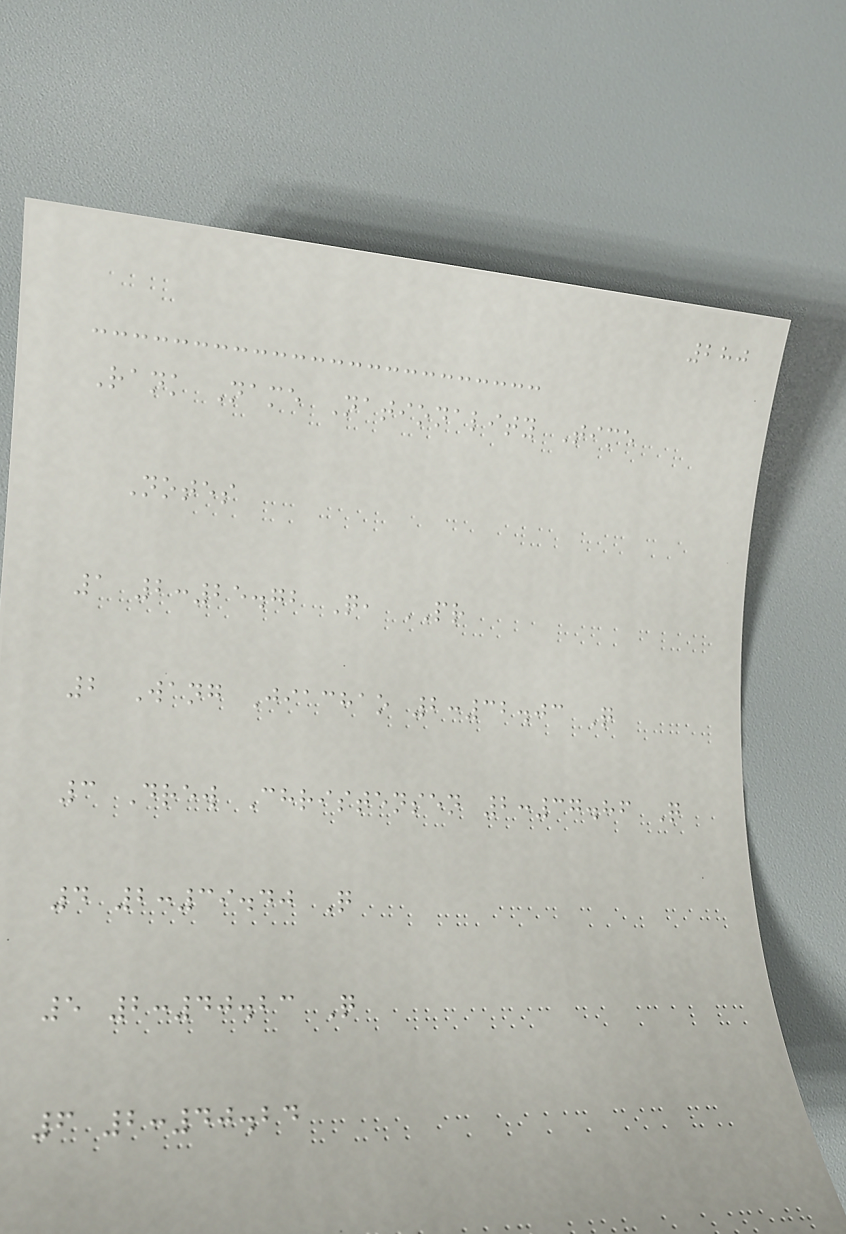280
Rank Name Nationality Time
Notes
1 2:25.72 Q, PR
2 Wang Jiachao 2:32.03 Q
3 Drew Christensen 2:37.86 Q
4 2:39.40 Q
5 2:40.23 Q
6 2:40.24
